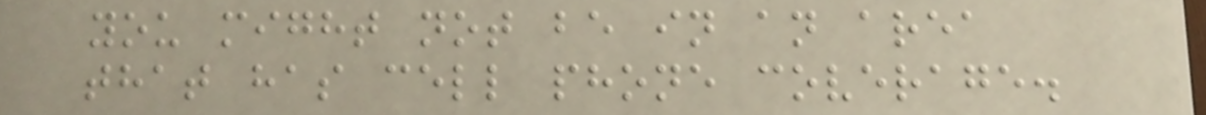you might not be in an area
that has cell phone coverage.
